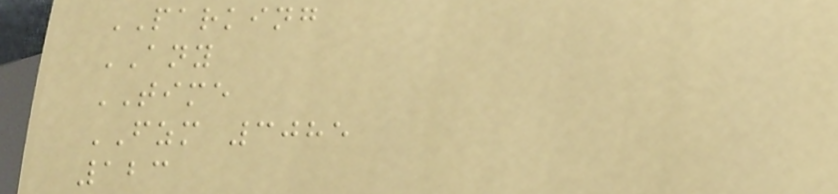PARKING
ANY
TIME
FZM 3085
123
